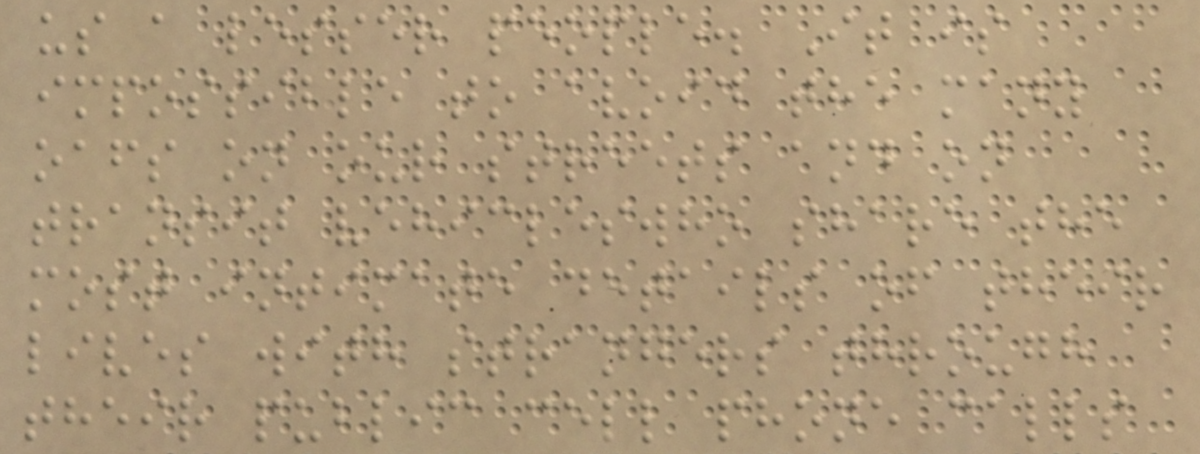us a lesser people. It is
impossible to avoid the many
oafs on our streets and on
transit vehicleswho share the
most intimate details of their
lives with strangers through
their public cell phone calls
